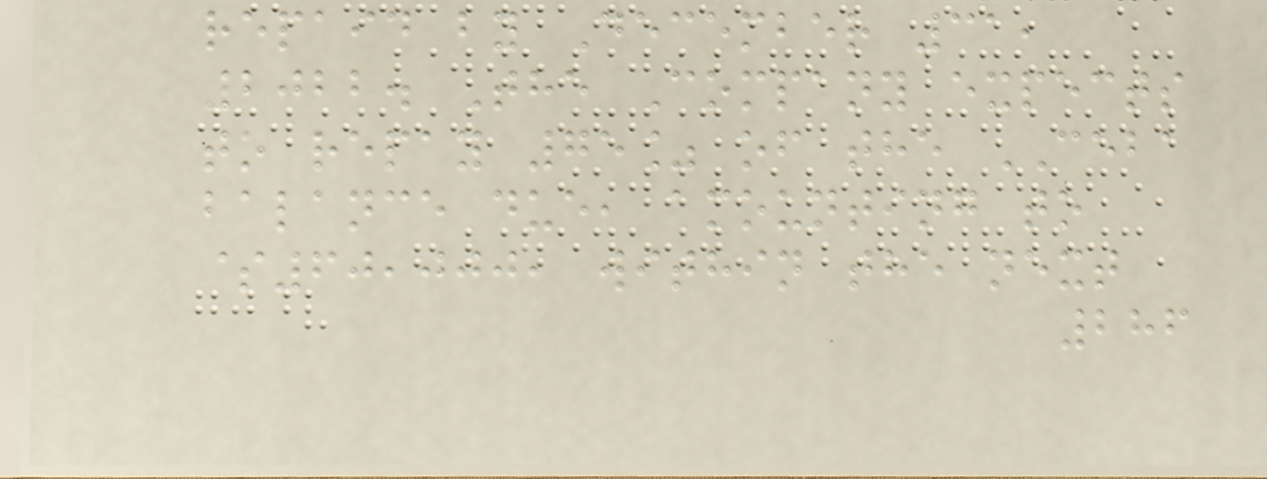repaid by December 31,
2022. The Company expects
to repay 75% of the CEBA
balance due, amounting to
$60,000, within the next
286
